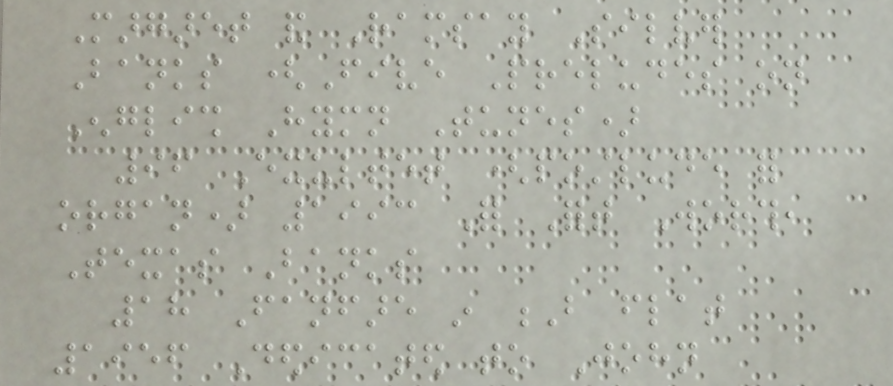Margaret and Ramsay Silver
Banks (Five Preludes on
English Hymn Tunes)
96 Exultet (postlude for
organ) 1993 For Fort Worth,
Texas Banks
18 Fanfare in B flat
1956 Dedicated to John
